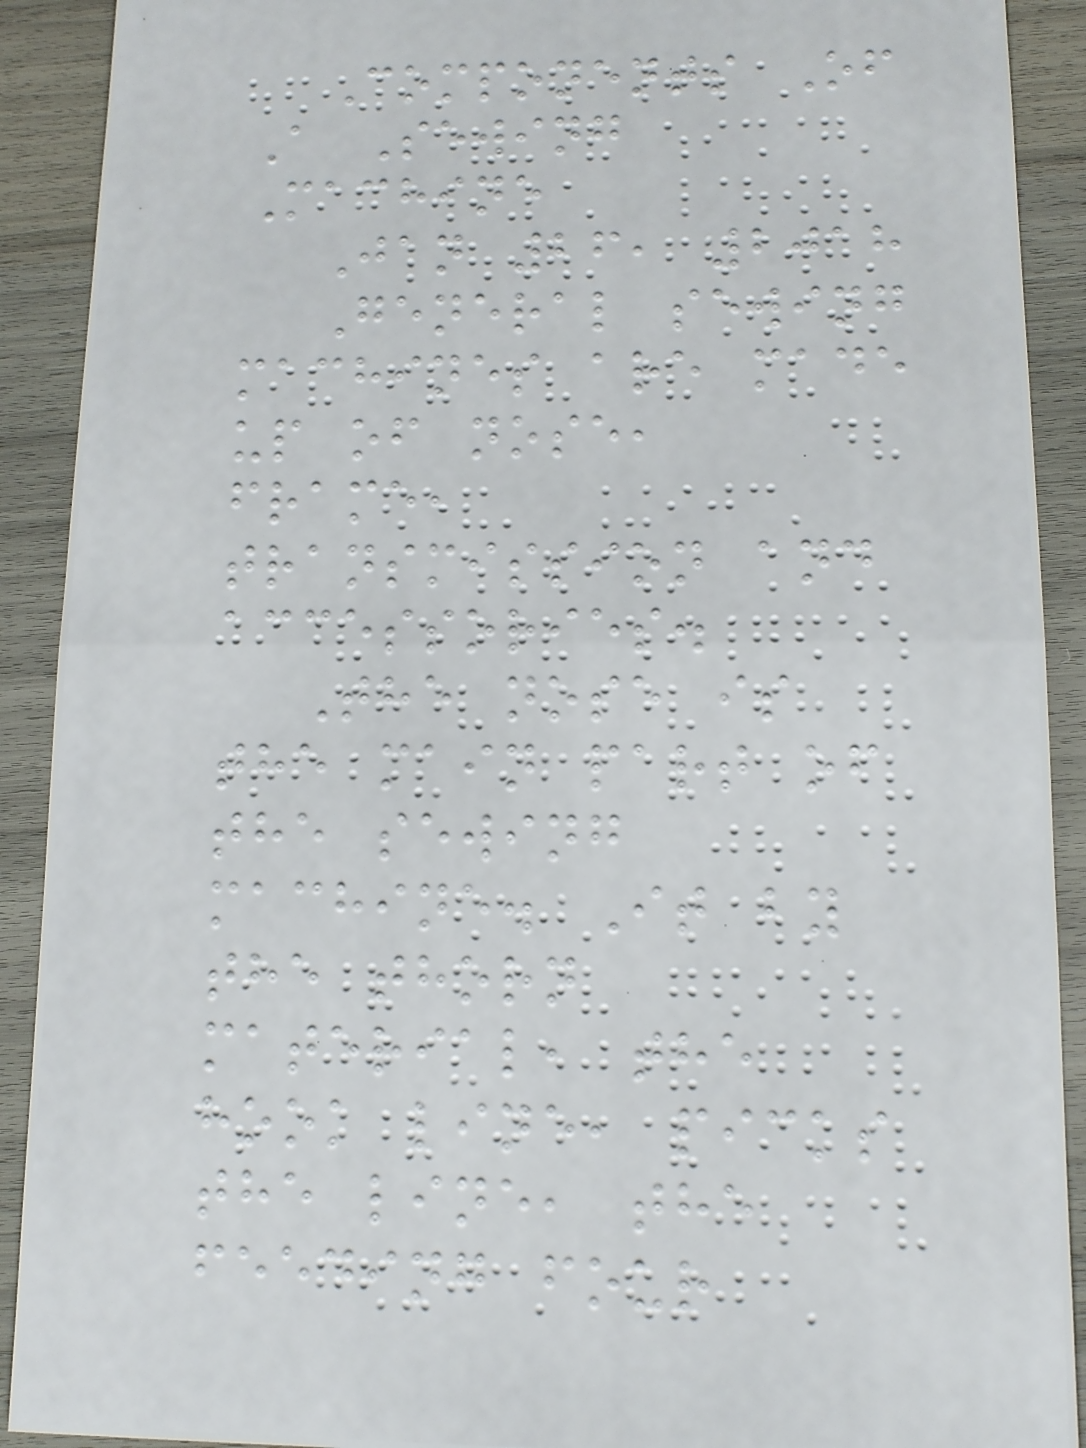Components Of
A Sewing
Machine
Jan 26, 2018
General sewing
machines are made
up of nose,
frame,
transmission and
accessories.
The nose is
the main part of
the sewing
machine. It by
the thorn
material, the
hook line, picks
the line, the
feeding four
